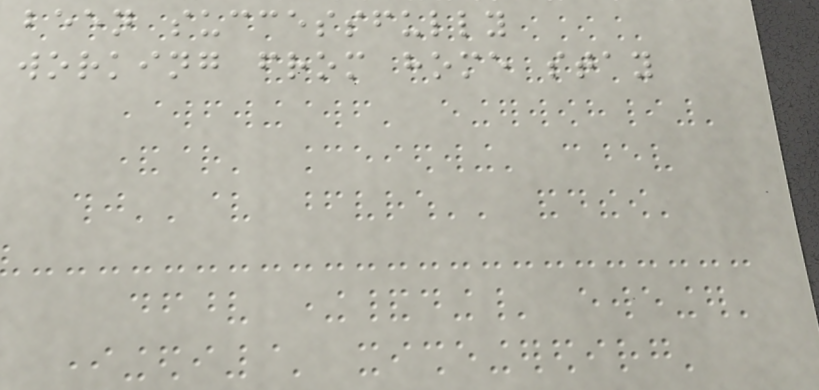been successfully
working from home stay
